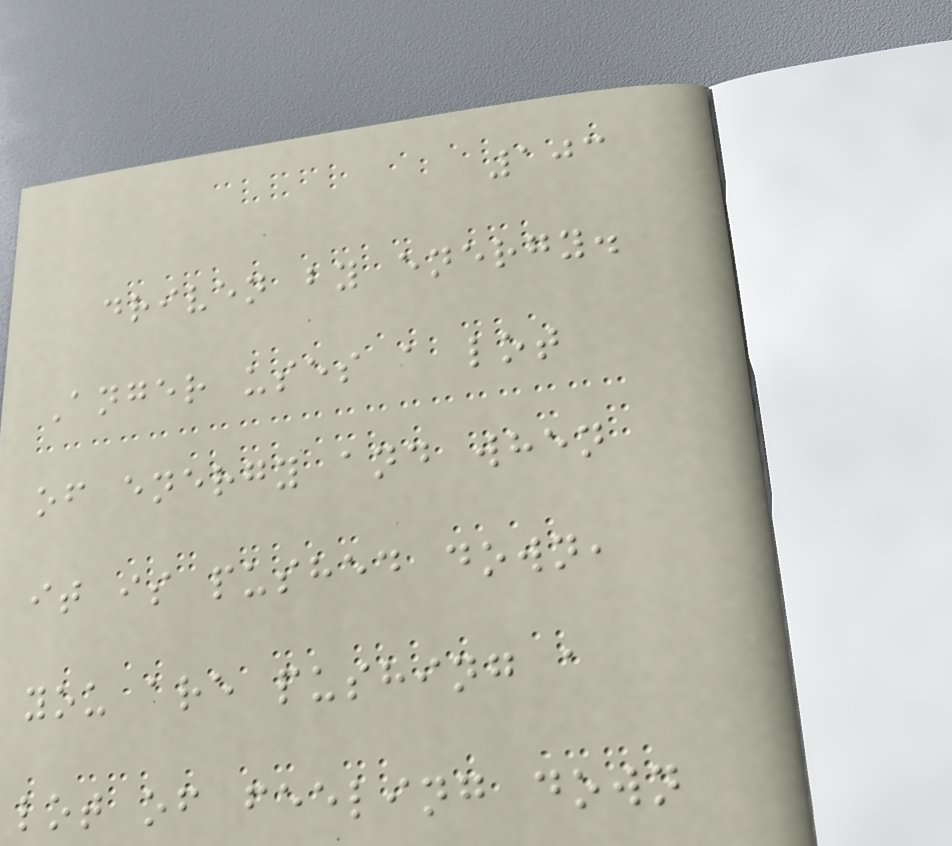103
driven by energy.
Anger uses a lot
of energy and when
it is pushed down,
you are pushing a
lot of feeling down
